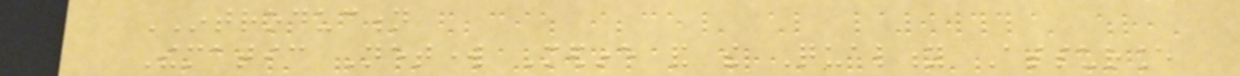INTRODUCTION
Thematic Network Medine and the Quality Assurance
